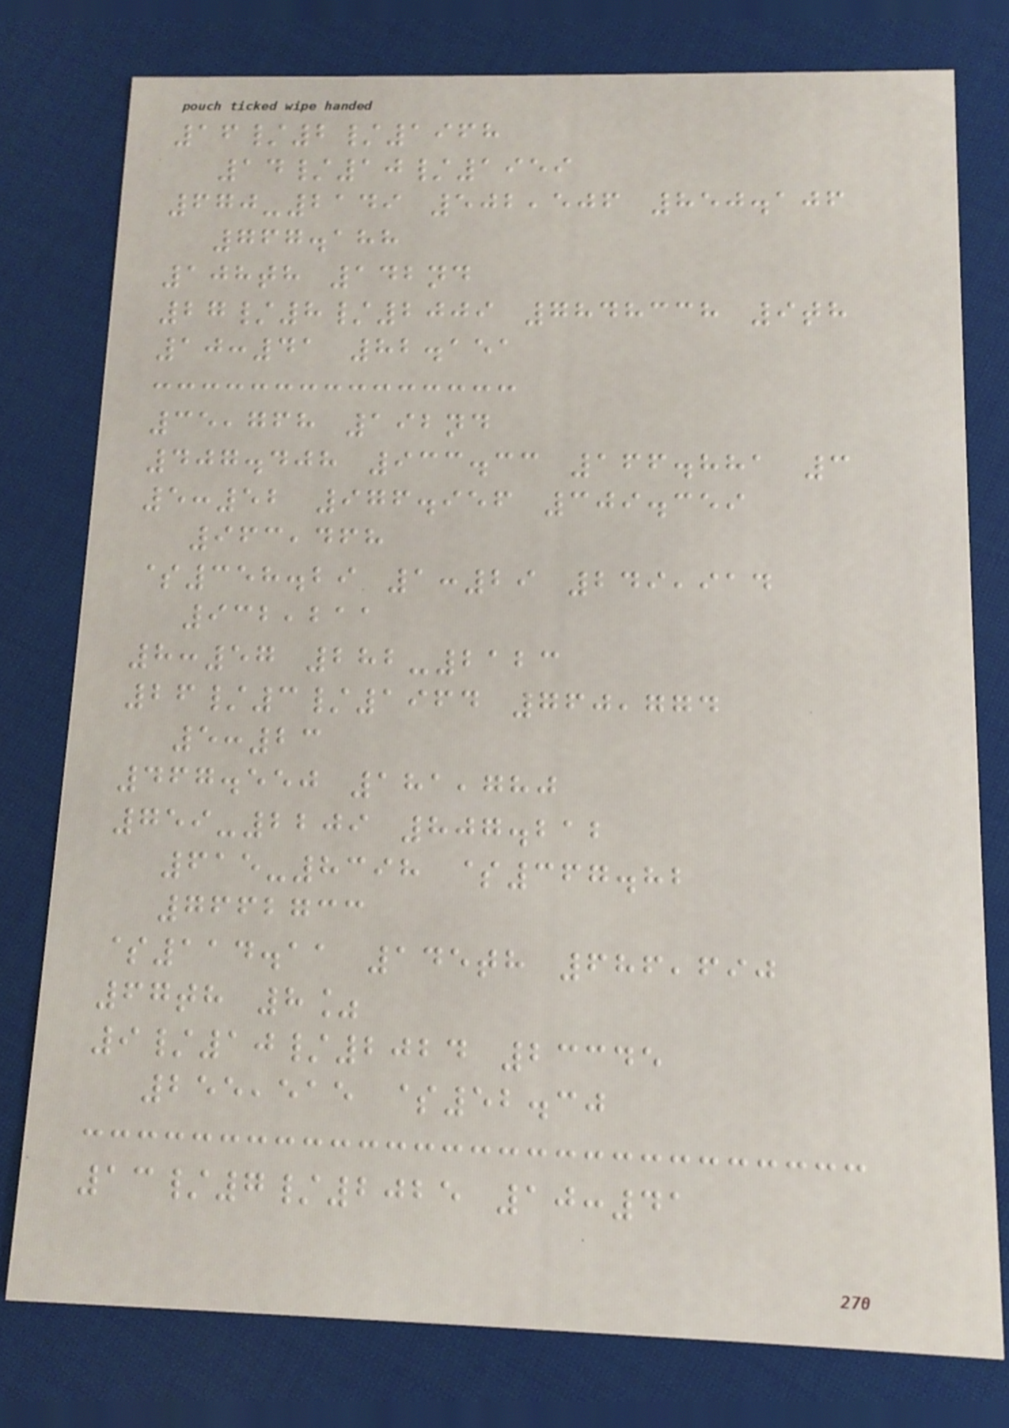16/2/1968
14/10/1959
670-2149 502,506 850.106
767.188
108th 142nd
27/8/2009 7848338 9th
10:41 82.151
35,768 192nd
407.408 933.33 166.881 3
5:52 976.956 309.359
963,468
$358.29 1:29 249,914
932,211
8:57 282-2123
26/3/1964 760,774
5:23
467.550 181,780
759-2209 807.212
615-8398 $367.82
7662733
$114.11 145th 686,690
67th 8%
9/10/2024 23345
255,515 $52.30
13/7/2025 10:41
